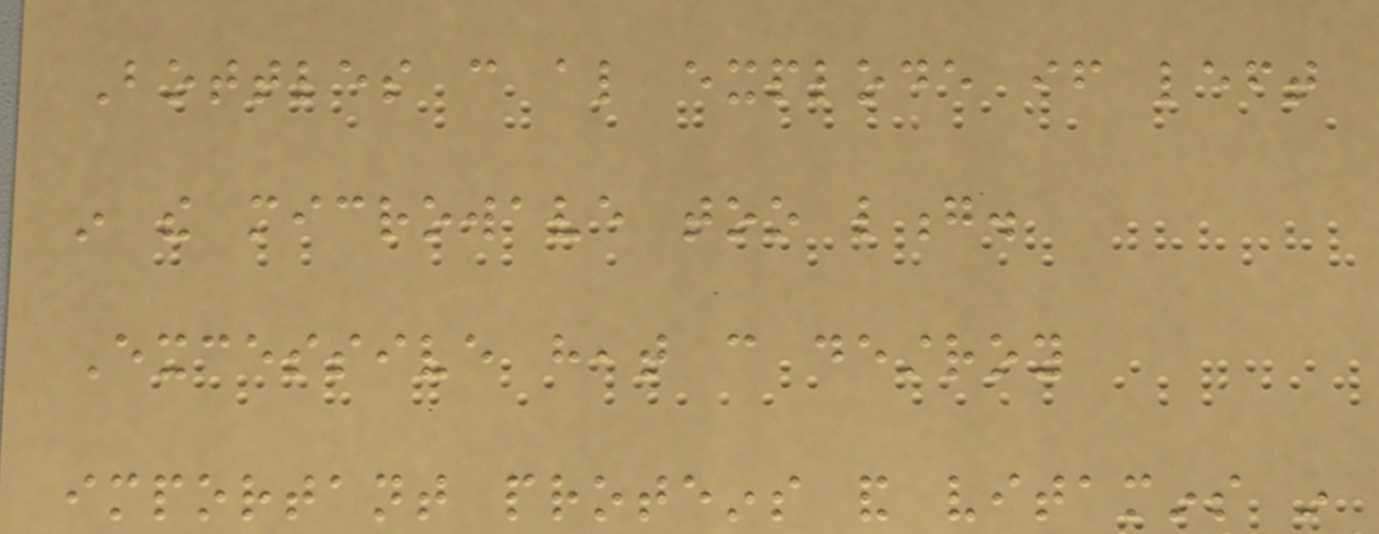Bottles can also explode if left
in the microwave too long.
Excessive heat can destroy
important proteins and vitamins in
